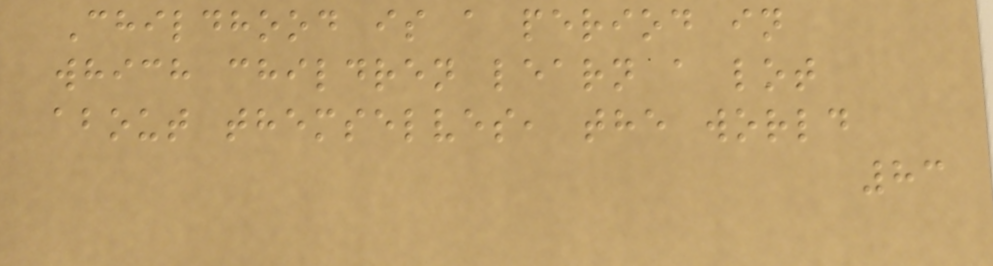Childhood is a period in
which children learn a lot
about themselves, the world
83
